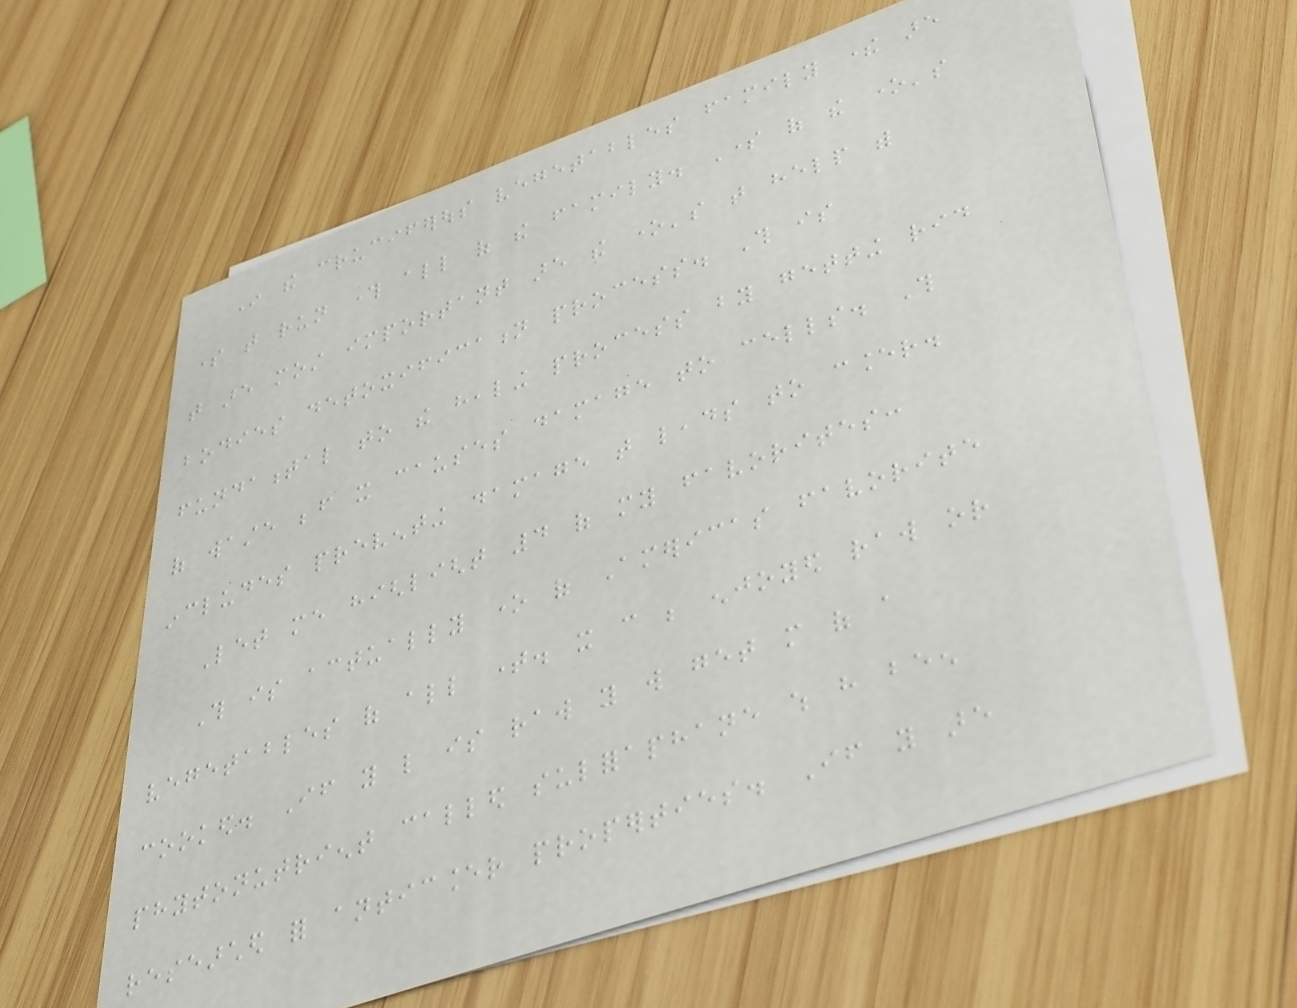In the cruciferous vegetables family there are
some that run through all of the family. Some of the one's
that are most important are the one's that help with
bodies detoxification process. This is
fundamental to the healing process by getting rid
of waste before it causes damage to cells. This
includes preventing damage that leads to cancer.
Let me highlight 4 of my favorites:
This is actually one of Americas favorite
vegetables of all time. it can be enjoyed raw or
cooked. If you like is raw you will get more of a
phytonutrient called sulforaphane which have been
researched for anticancer properties. If you are
